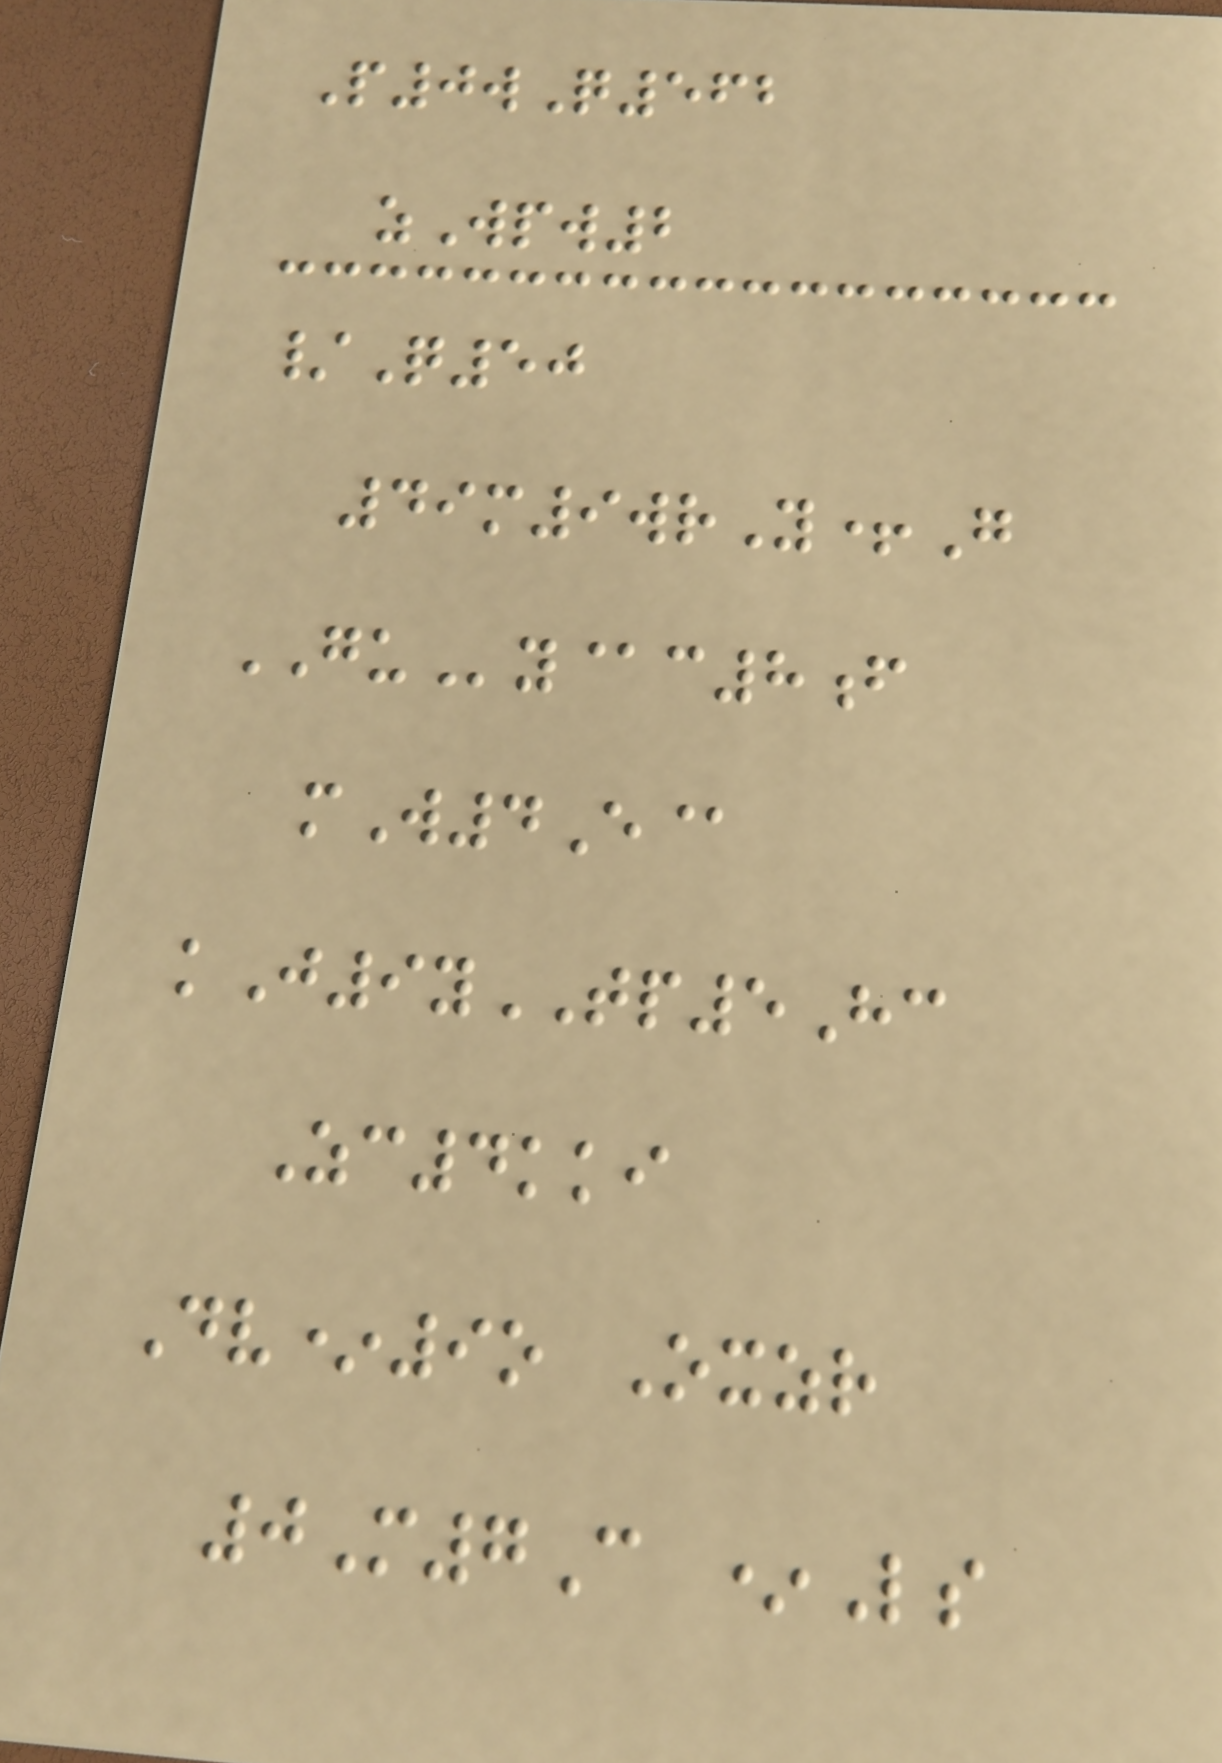P0wQ562
zWpw2
/Q50
49m9wrY+G
GUy@c8f
mW4E@
kJ9yTP5Hc
Zc4kki
Dv*9o Oxzr
0M7C *Ls
